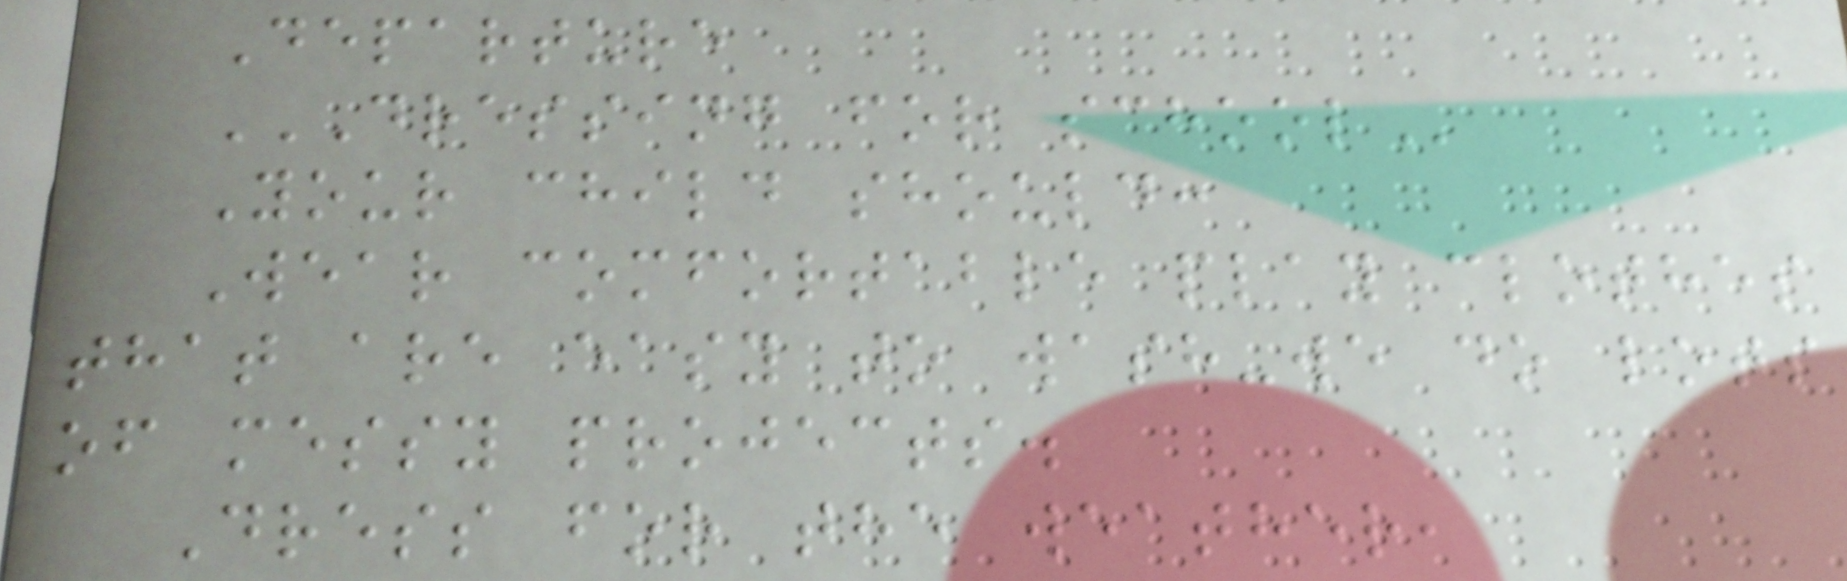Departure
DRESSING FOR SCHOOL
Your child should:
Wear comfortable play clothes
that are easy to wash-we do lots
of messy projects.
Dress for the weather,
